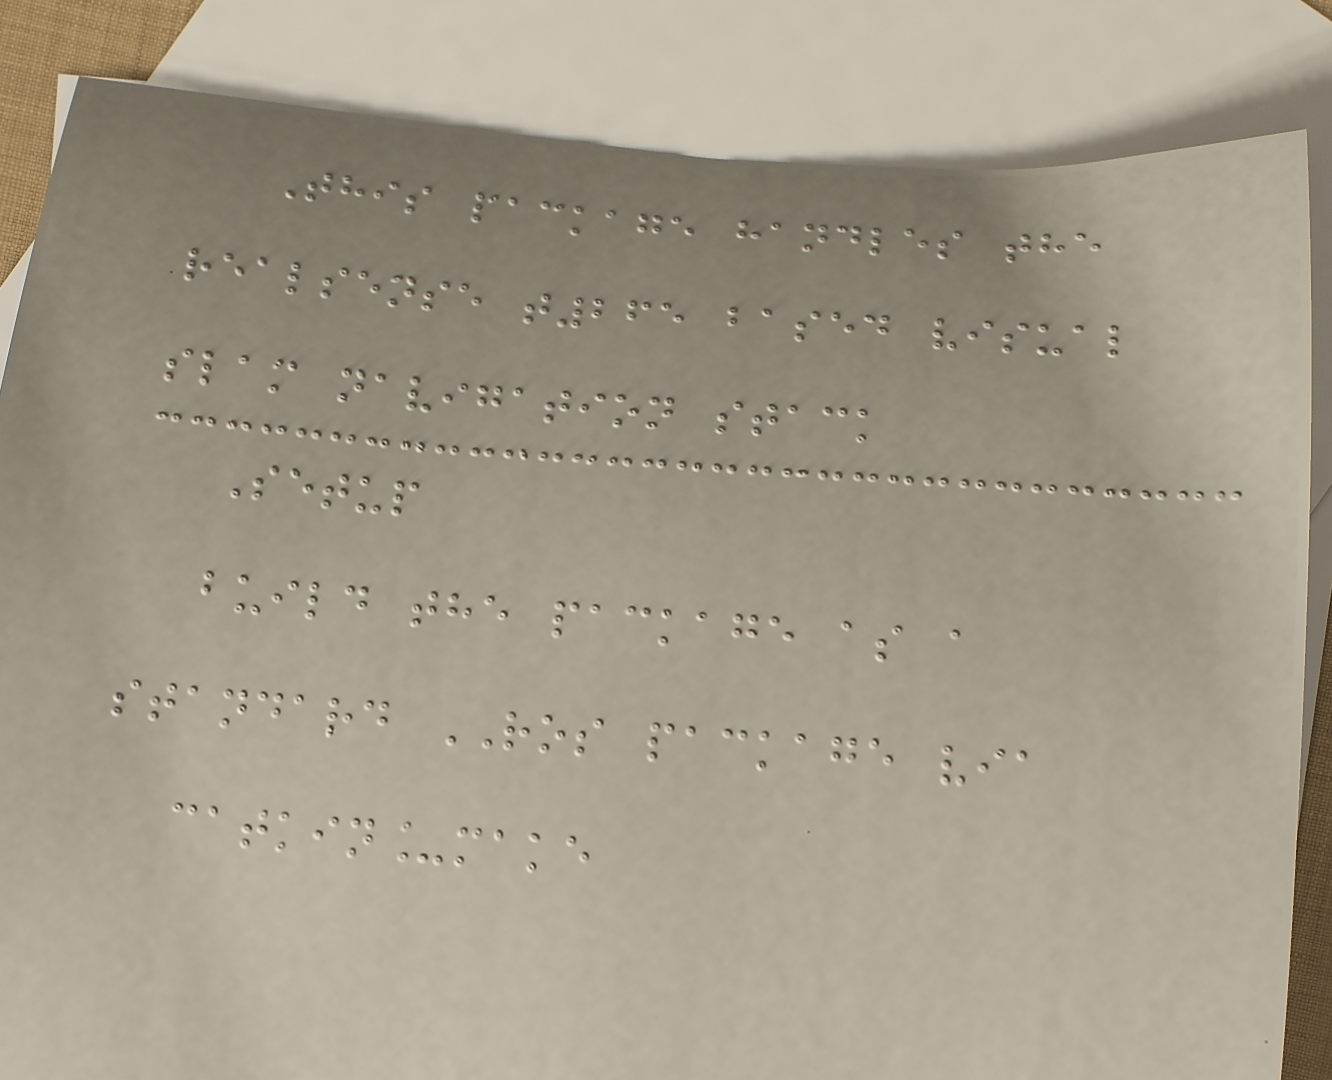This package handles the
realsense t265 based visual
slam navigation stack
Setup
build the package as a
standard ROS package via
catkin_make
